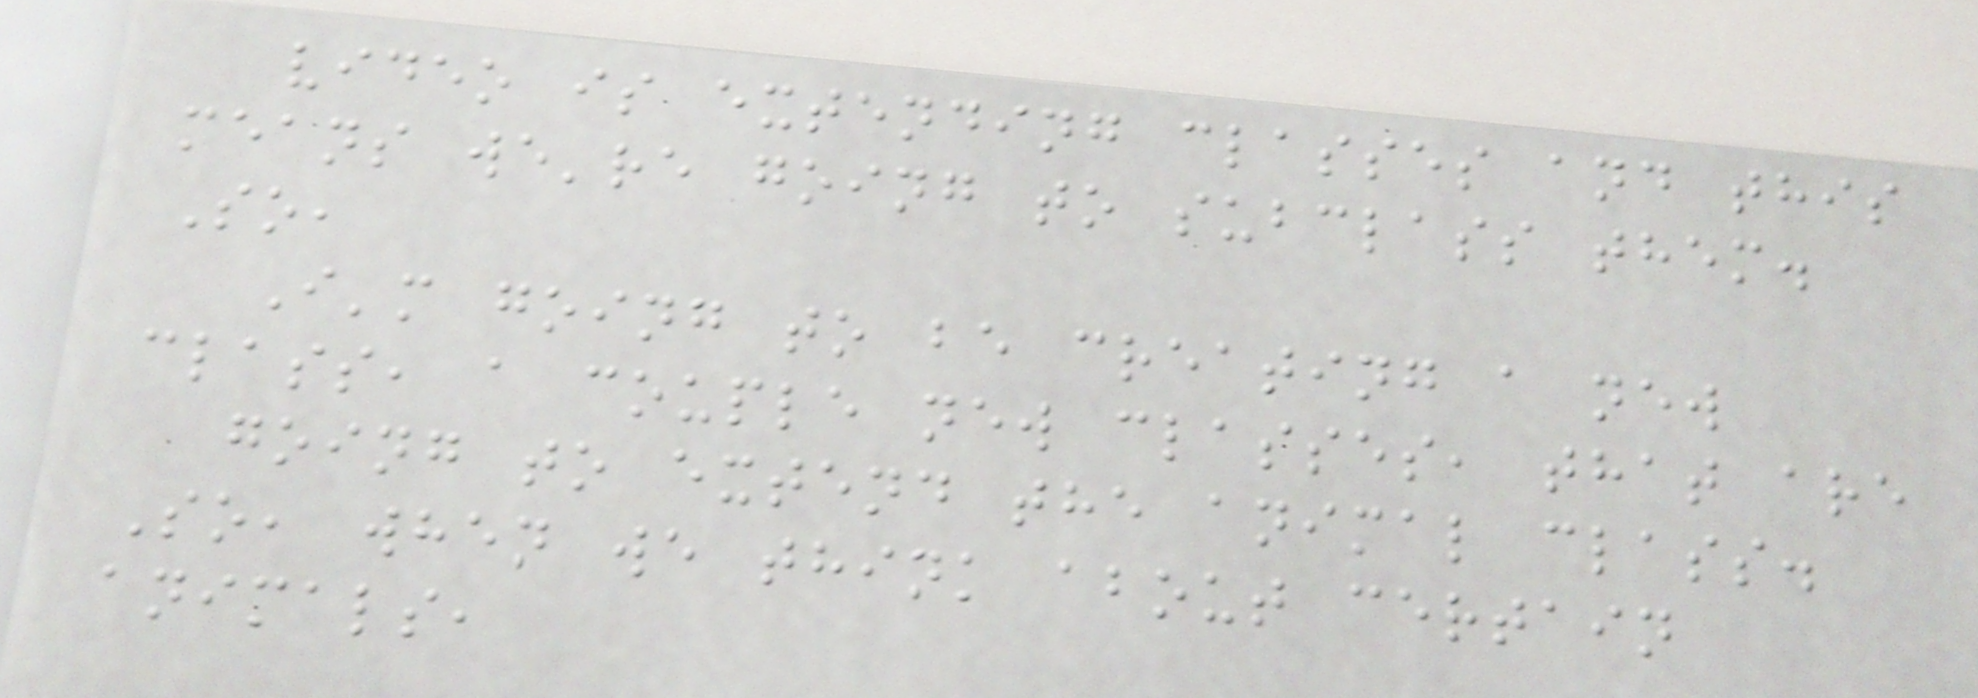video is extending classes and this
means we're going to subclass them.
So,
I'm going to be creating a new
class, a couple new classes, that are
going to extend the animal class.
So, when we think about certain
animals,
